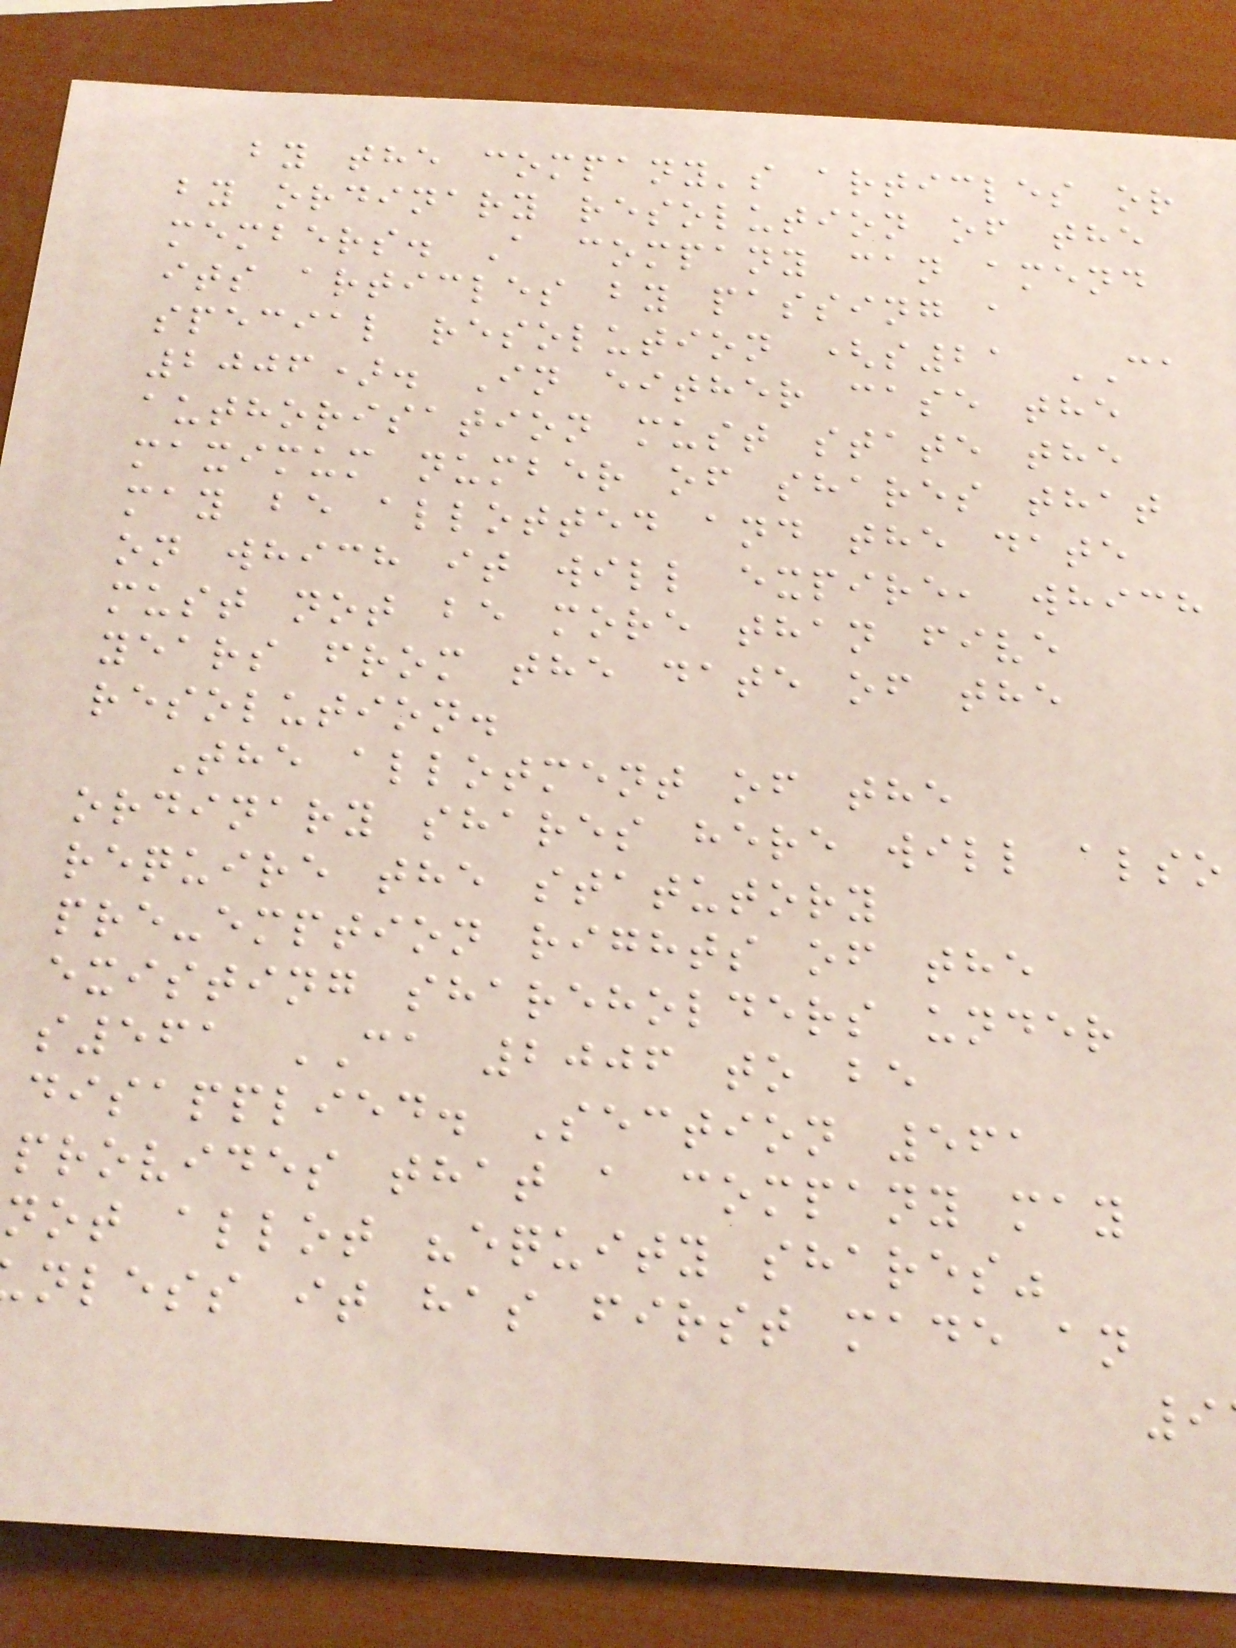by the company's articles or
by ordinary resolution of the
members. A company can amend
its articles by passing a
special resolution (s21 CA
2006). In either case the
authorisation must state the
maximum number of shares that
may be allotted and the date
on which it will expire, which
must not be more than five
years from the date of the
resolution.
The allotment of the
ordinary shares here will also
require the statutory
pre-emption rights of the
existing shareholders under
s561 CA 2006 to be
disapplied. Section 561
provides that a company may
not allot "equity shares"
nless it has first made an
